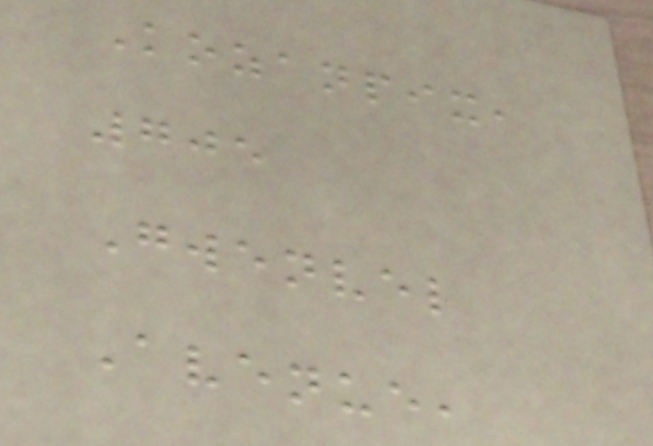Kozanpix,
705
Gwenvel
Avenue,
